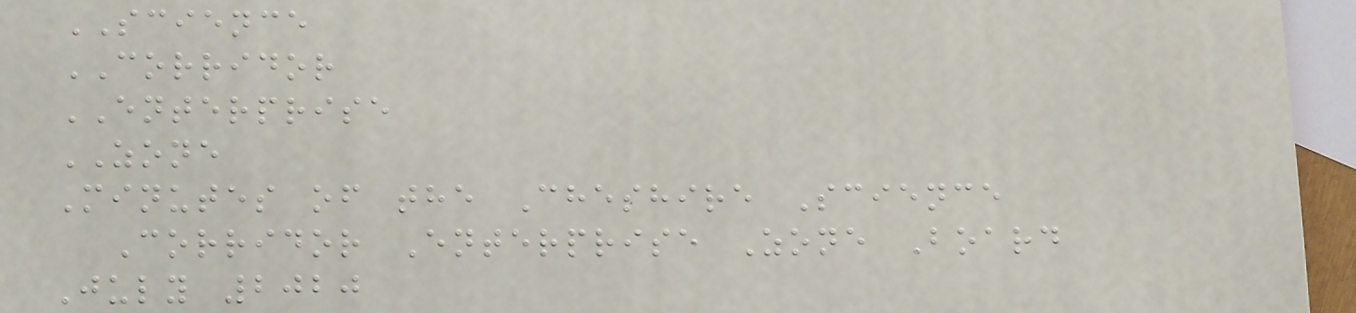SCIENCE
CORRIDOR
ENTERPRISE
ZONE
Minutes of the Cheshire Science
Corridor Enterprise Zone Board
July 2020
